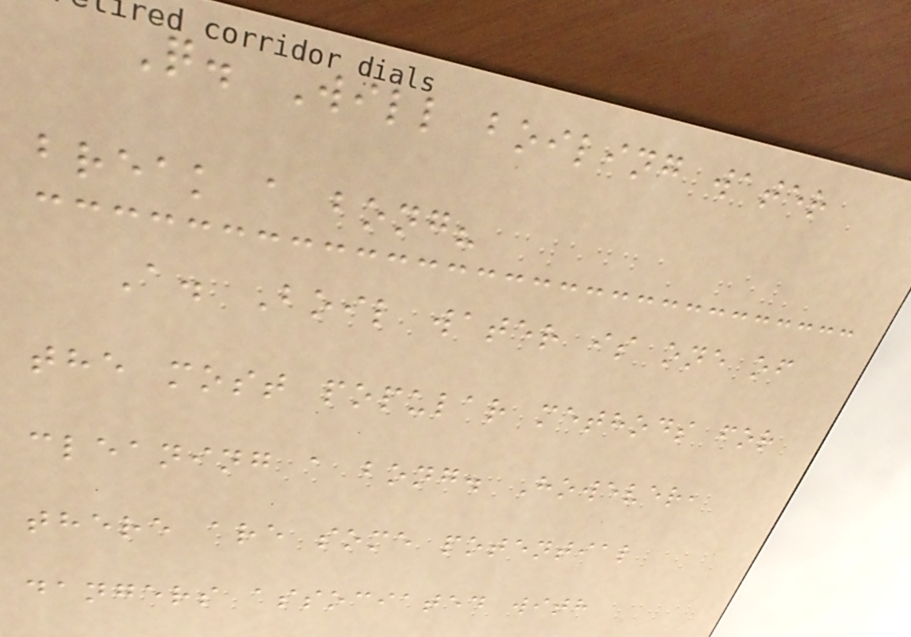Q. Will boiling water
break a bong?
A. Boil water is one of
the most popular methods for
cleaning a bong. However,
there are some potential
dangers associated with
